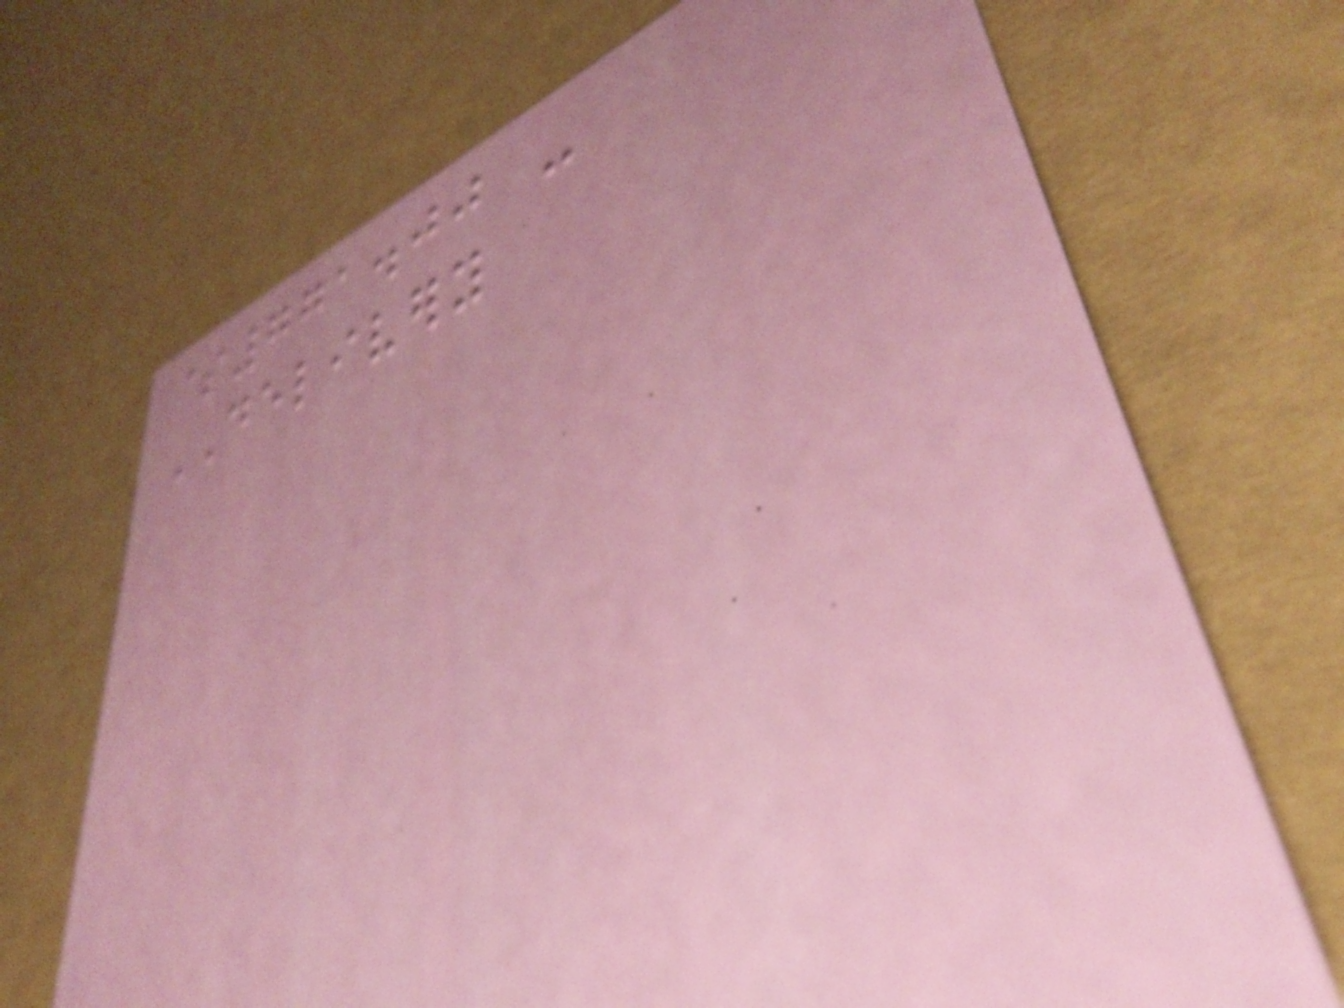$771.00 -
DELIVERY
